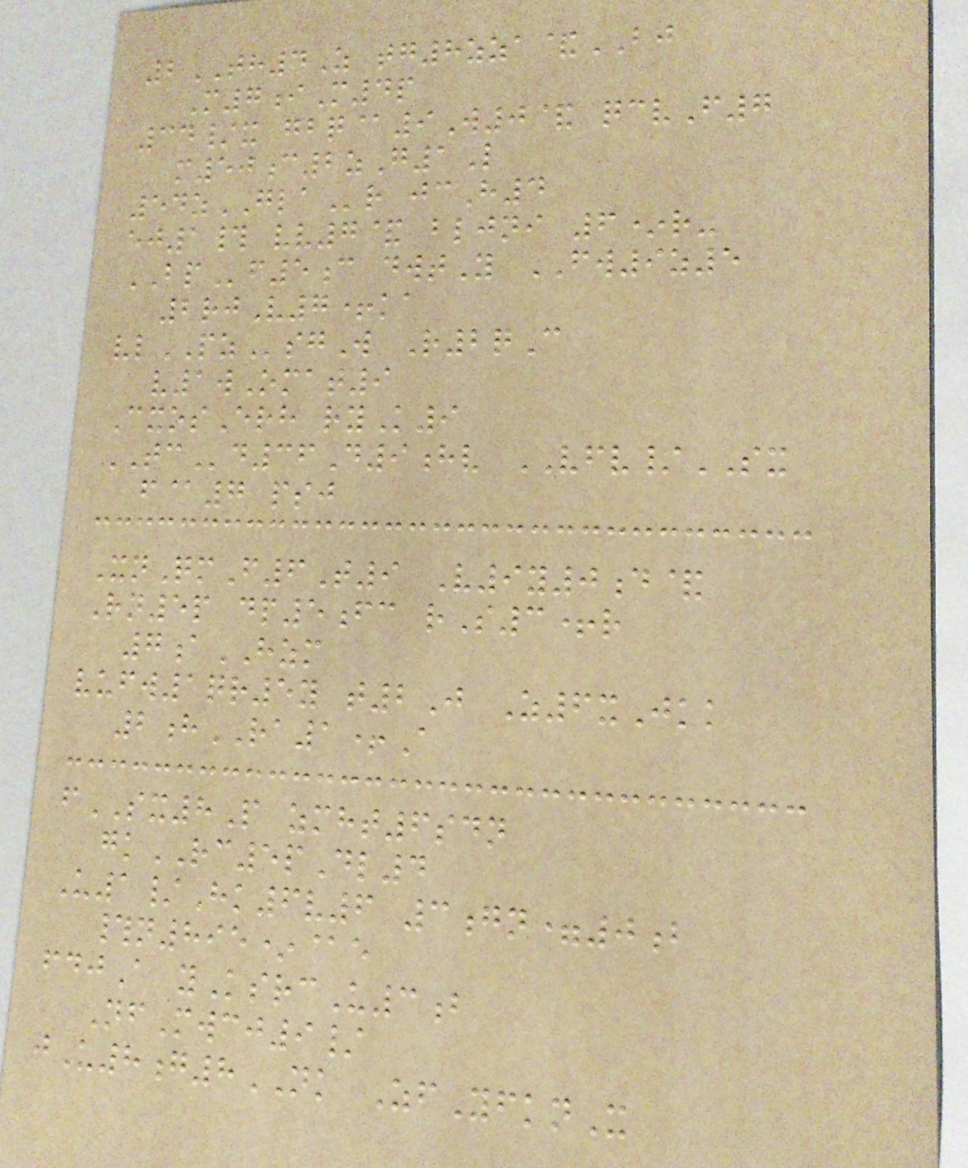2TH4Z tg8zza&BJ
M7iM4p
34/x gbq@9W0& qcvF7
m50c2zG1L
54zGLAr jcH4
ej1# vv7& bljni 6*r-
BPf5c dwtY FW9z5
2rjV7+ka
vlPZsgW R2qC
v1wOmat9
CxosErh ryK9
TCd36D9hv VFV/SX
f@7 psj
XnQmF6T9 V9y0d&
Rn5p dp5fc rS3+r
7aHZM
vufw1qr5y t2J Z6xJkk
2hRA1+A
fSX8P zmht6sdn
gkRC5pDl4
U1/Hk6v6 3gn=0b
#n895*@e
fdjA yKsrcU3b
NfMwcj9/
jU8g8NK ZfYfknX
